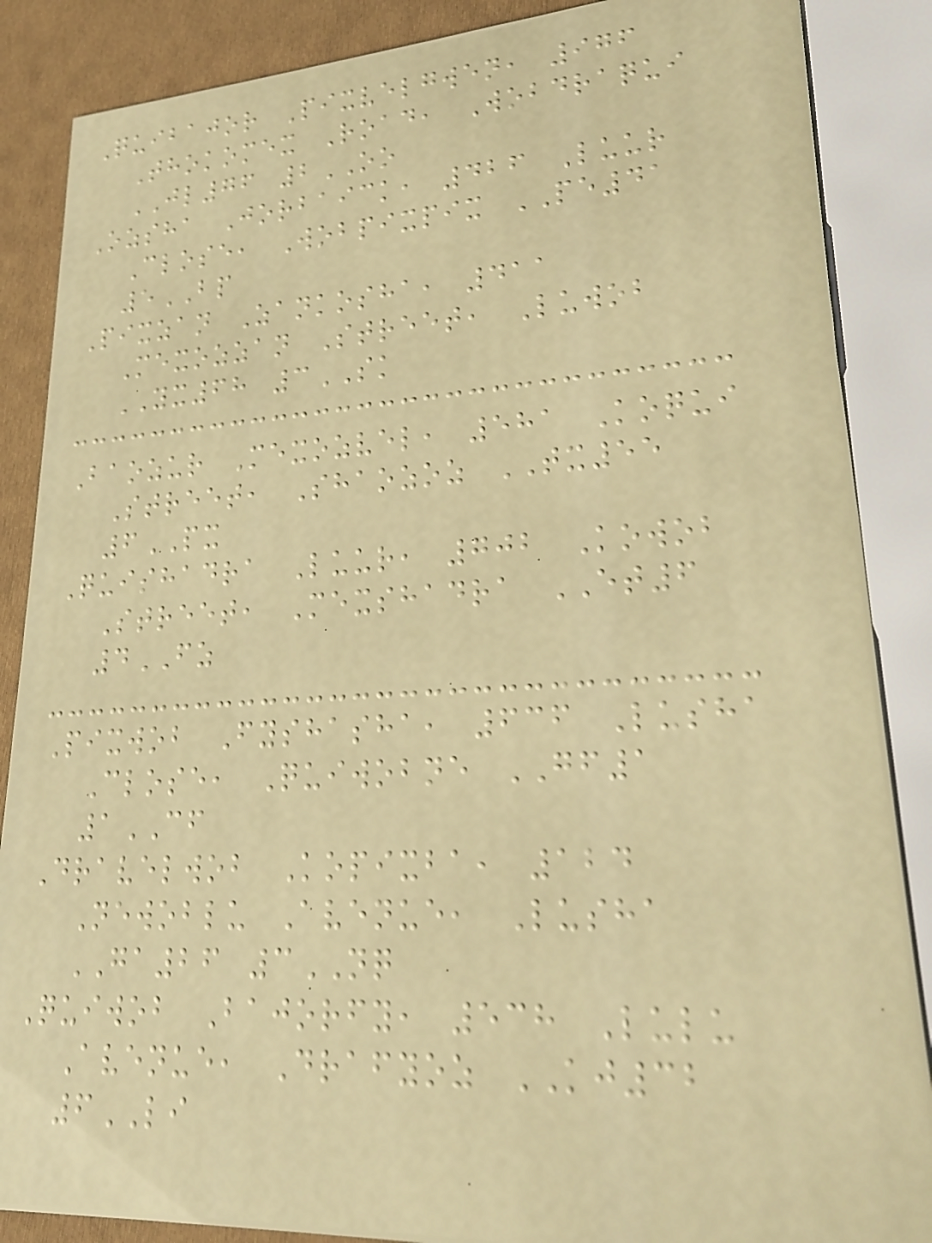Quibajor Pixvelgwen, 976
Thokomex Road, Wobdraqui
JL76 2OO
Ozsha Jorbaick, 426 Luur
Close, Wobpixpix PE41
5BP
Pixzan Zankosha, 411
Mexozzan Street, Luwob
YX68 3SK
Baozur Mexozvel, 581 Koqui
Street, Shaozoz TX55
6PX
Quishadra Luur, 702 Kowob
Street, Mexshadra ET6
4FZ
Pixwob Fyshasha, 636 Lusha
Close, Quiwobne GF1
1CF
Dravelwob Kopixba, 124
Newoblu Avenue, Lusha
GA26 3NQ
Quiwob Bajorfy, 538 Lulu
Avenue, Drafyoz KJ32
6LI
